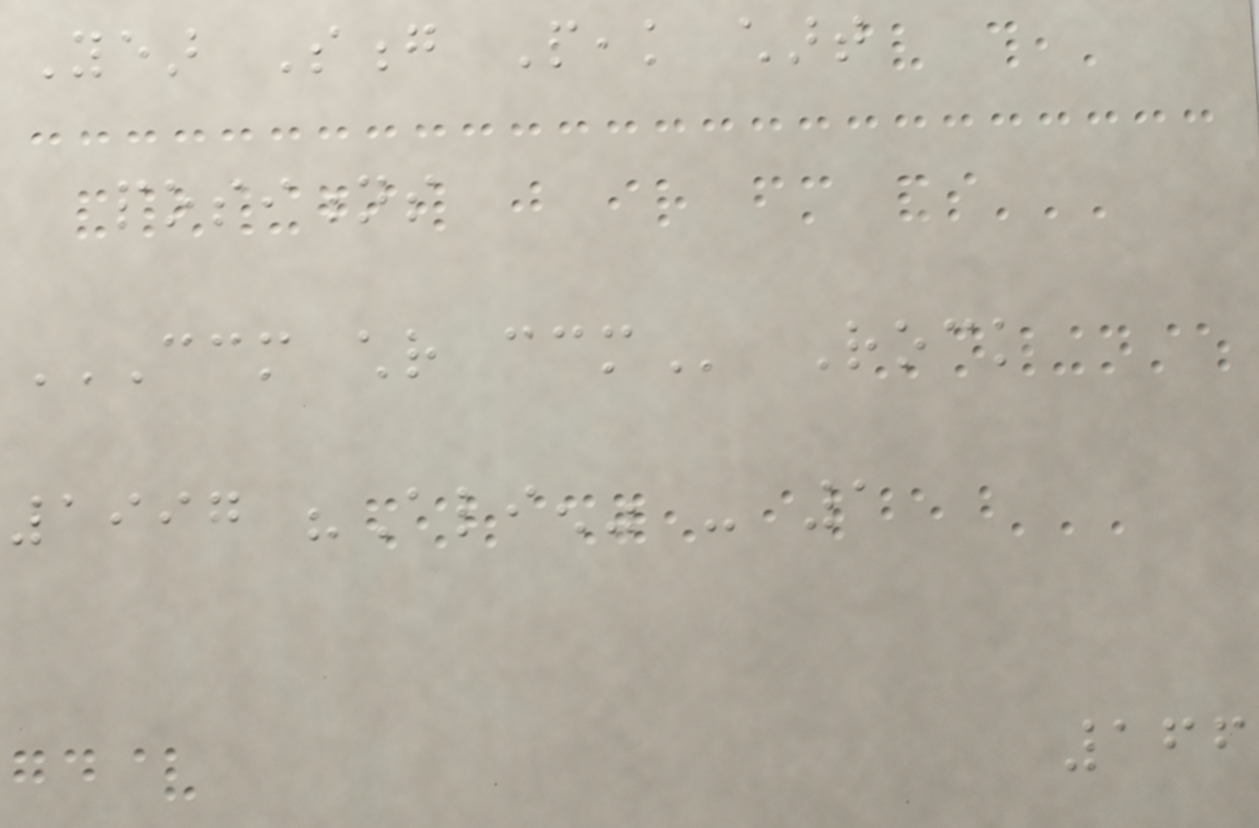Year Song Peak chart
positions
CCM CHR CCM Rock
1997 "Alien" - 1
166
